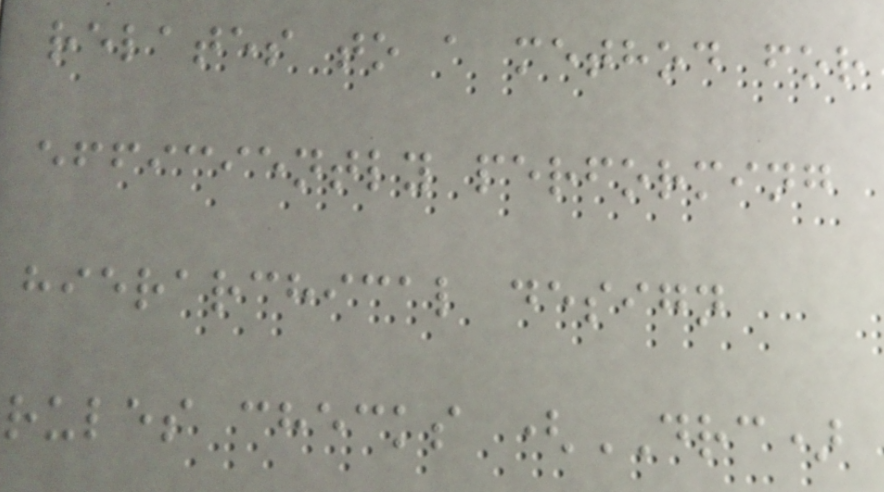relates to a method for
efficiently performing
hierarchical design
rules checks (DRC)
